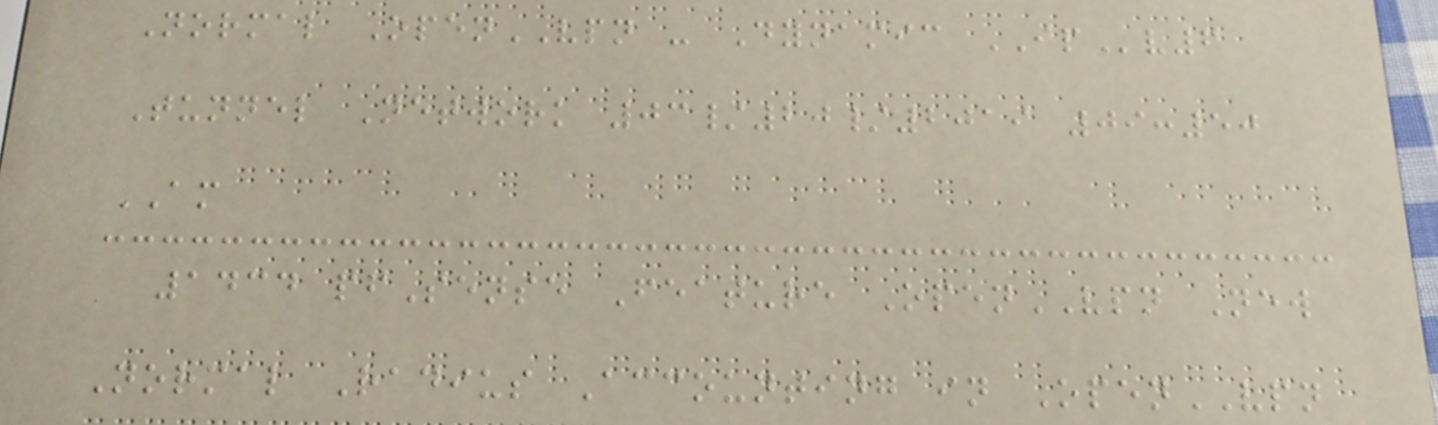Normal OpenVPN - Dynamic IPv6
Tunnel Network 03/20/2019 09:50
AM
1434 pfSense Feature OpenVPN New
Normal Radius Accounting in OpenVPN
